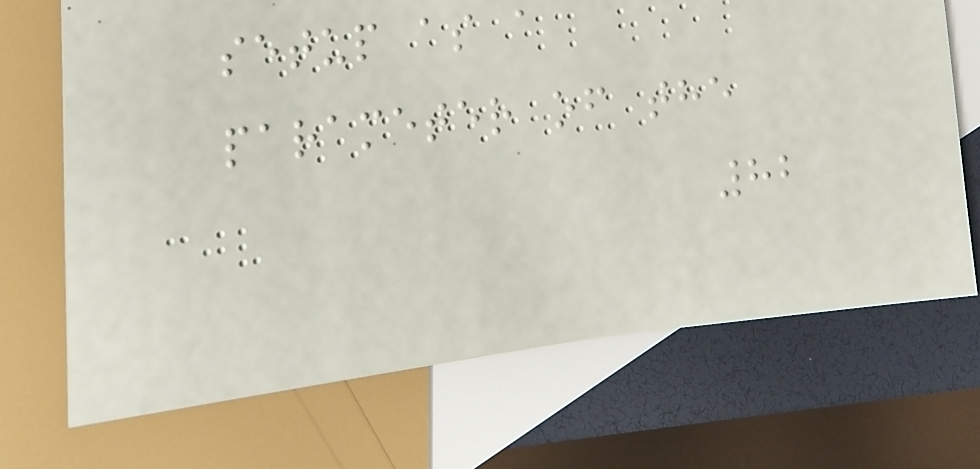setup as a
parameter of the
82
